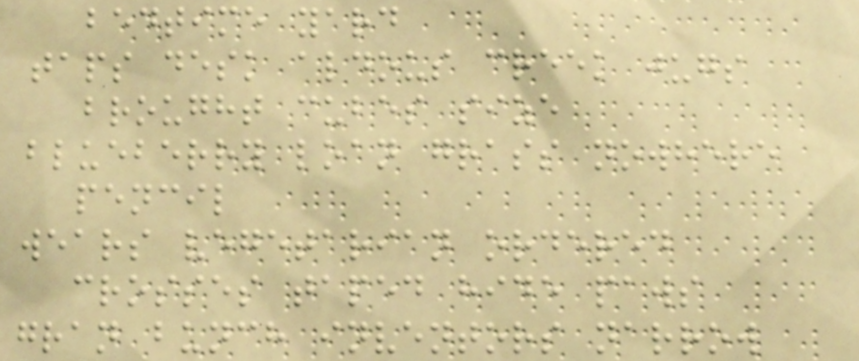bedtime yard
taps desk aldous creek jugs
brought cubes size
blueberry loan grass nowhere
pencil
wears vegetarian ordered
crosses taped hide paws
gran bunch inventors narrow
